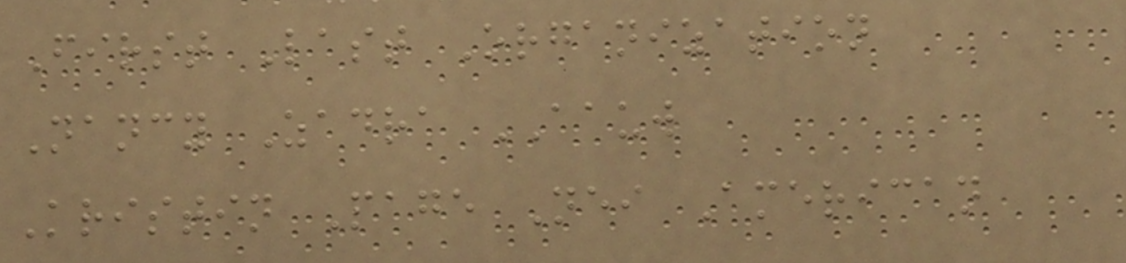First Last Organization
Nancy Zadra AAUW
Kristin Page Nei American
